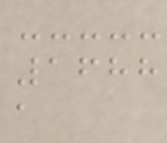1688
a
